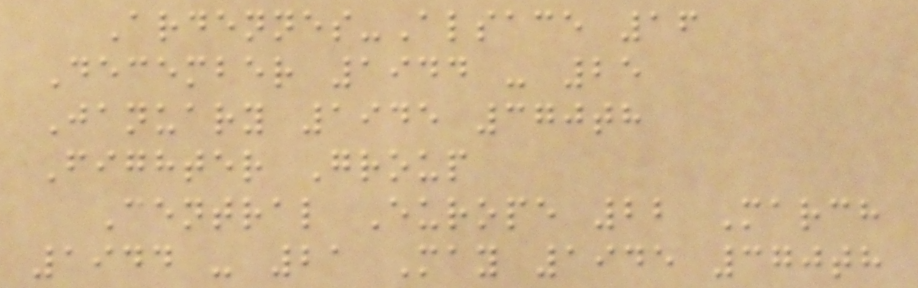Ardennes-Alsace 16
December 1944 - 25
January 1945 370th
Fighter Group
Central Europe 22 March
1944 - 21 May 1945 370th
